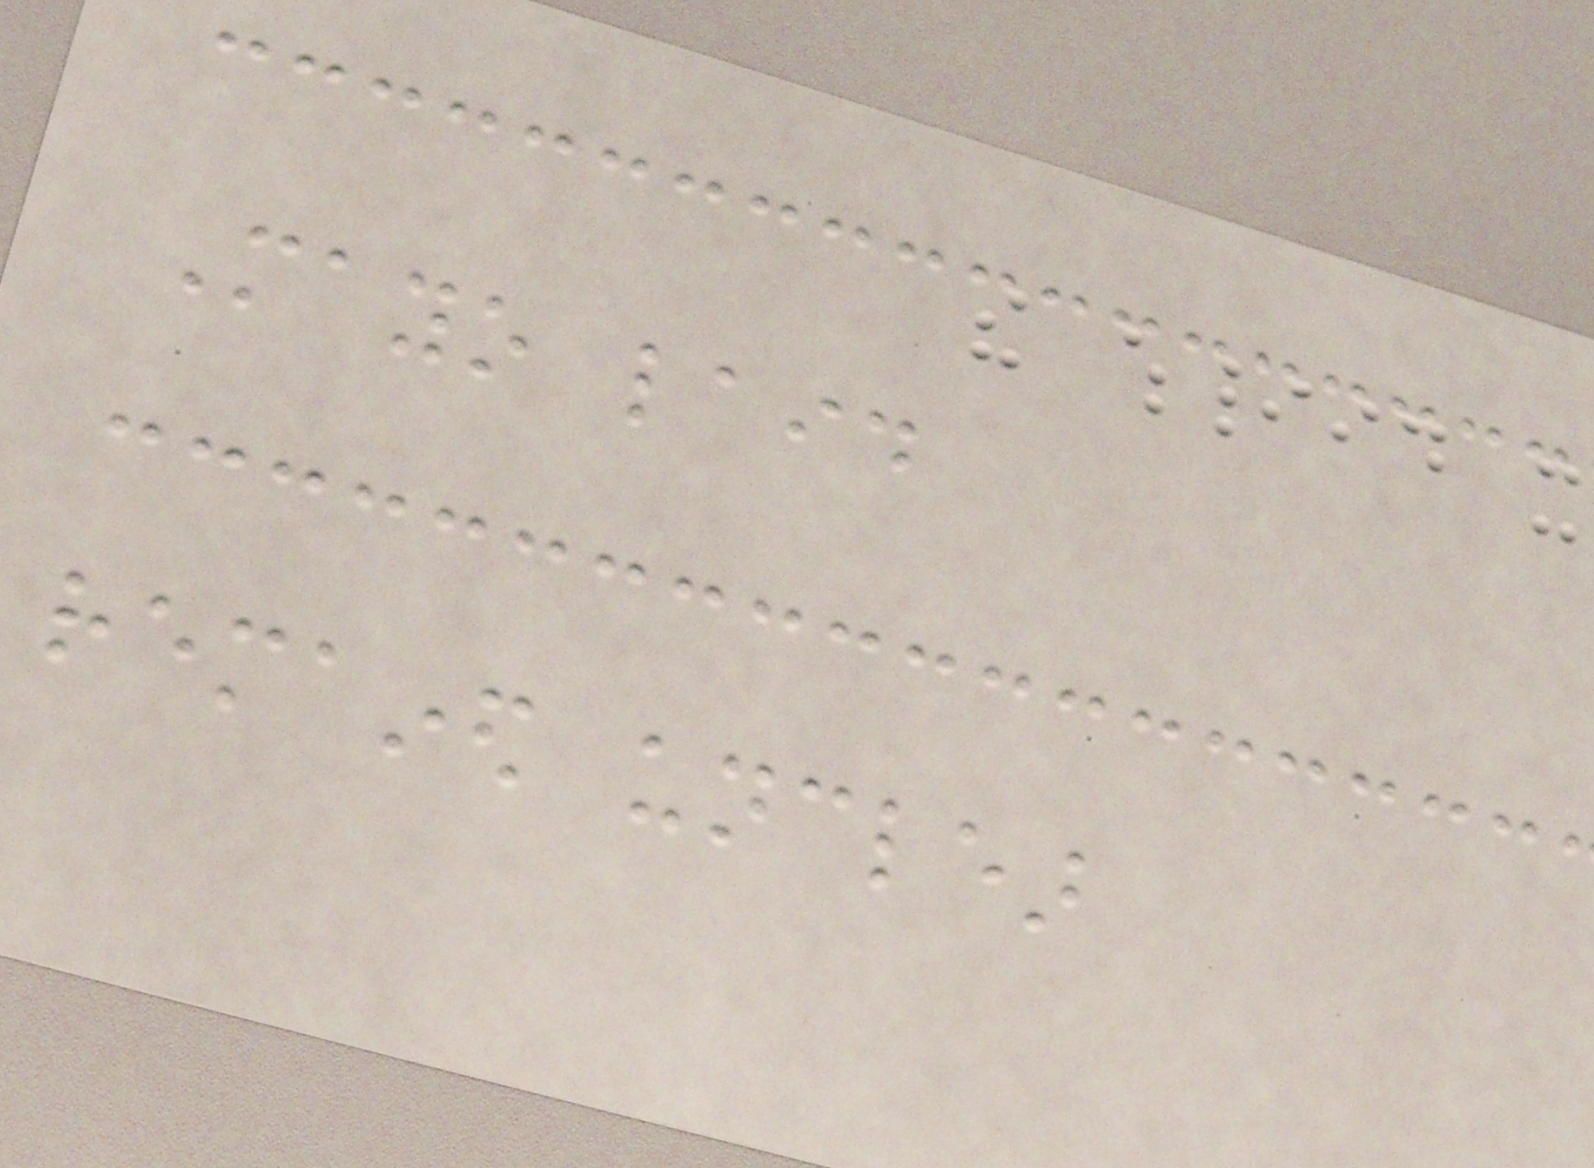Mayo laid
remained unclear
